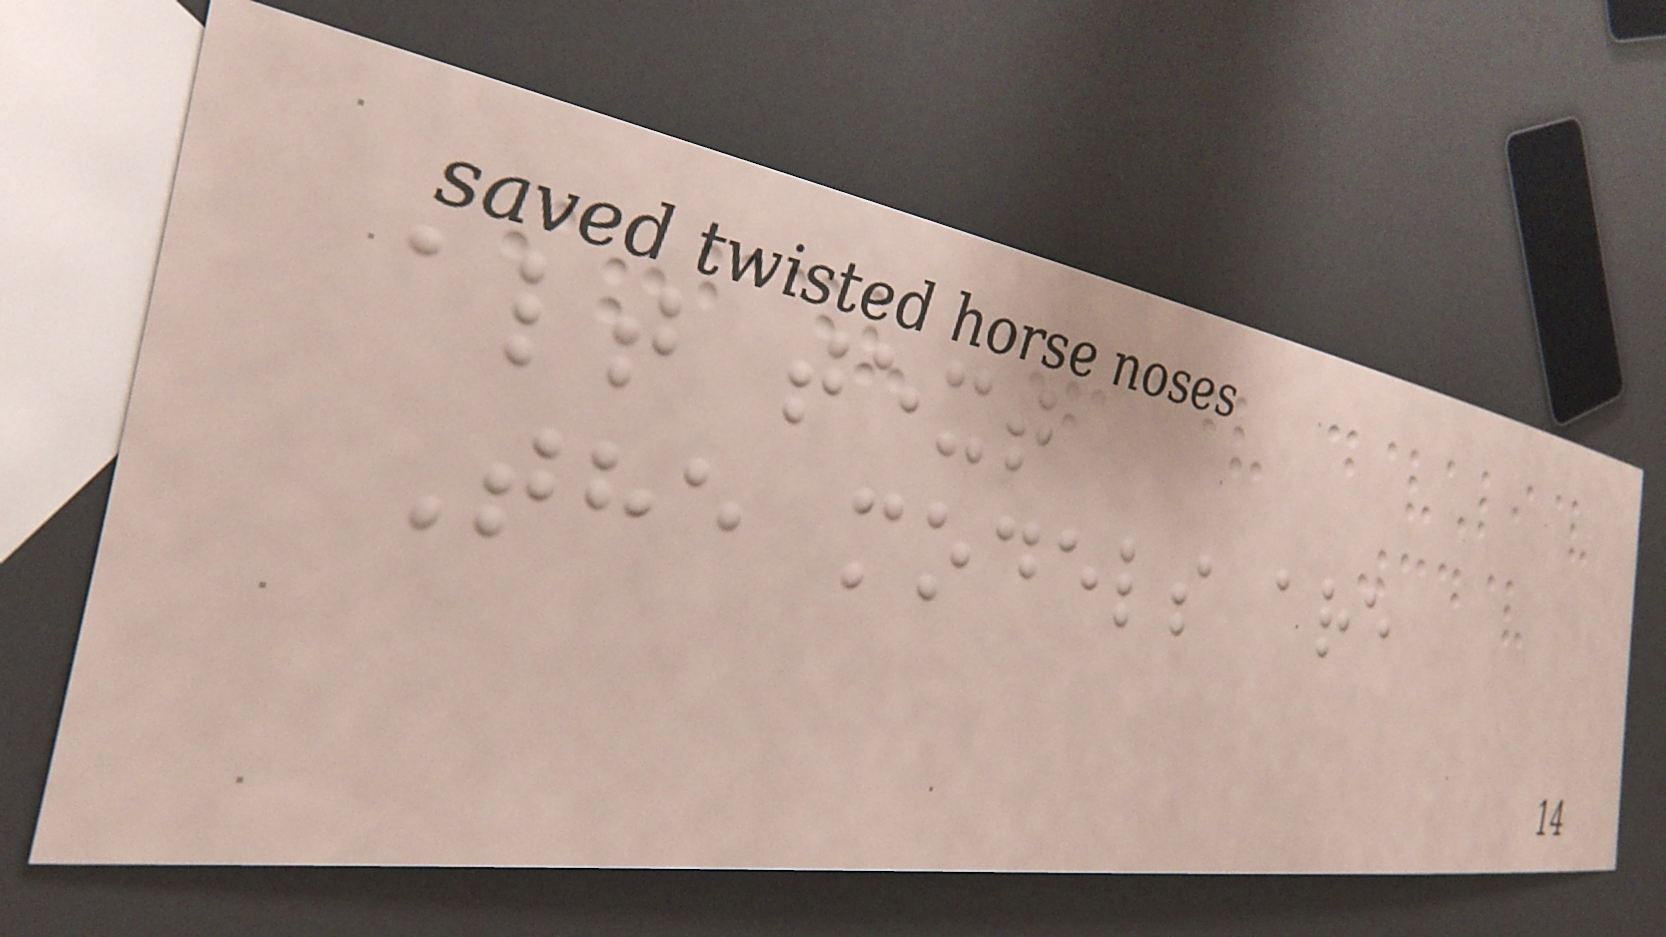alt text
The models are
